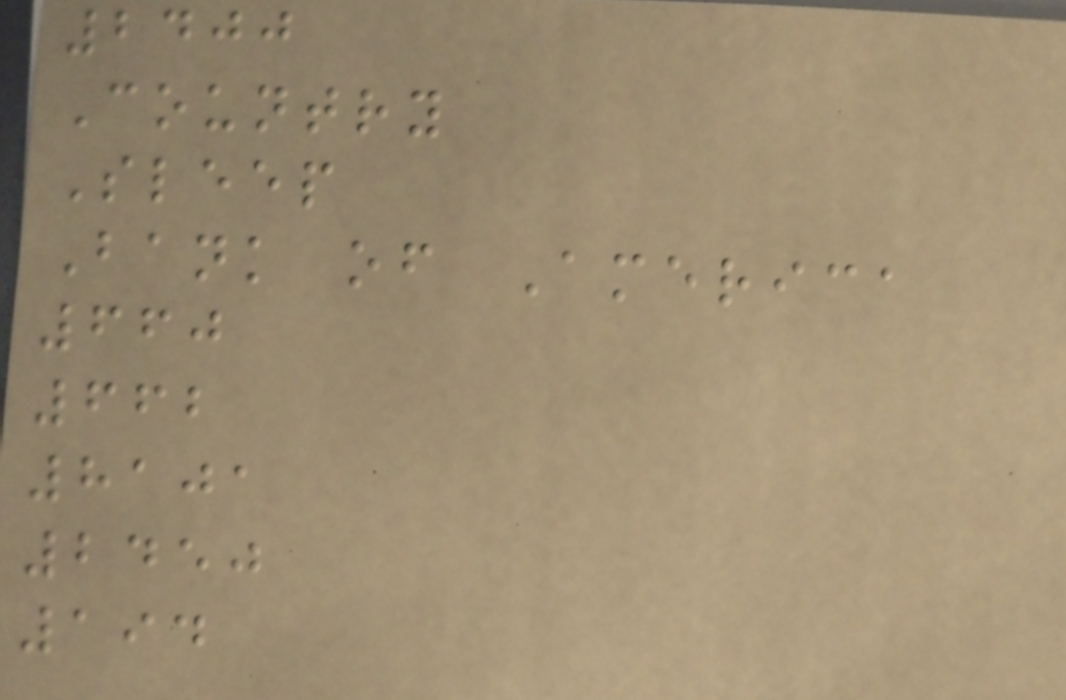2400
Country
Sleep
Bank of America
660
662
8101
2450
194
